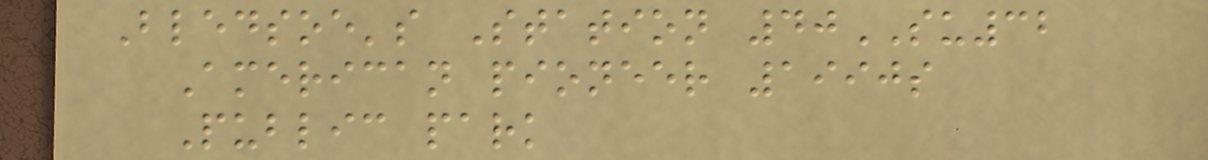Bledsoe's Station 40SU32
American pioneer 1990s
Public park
